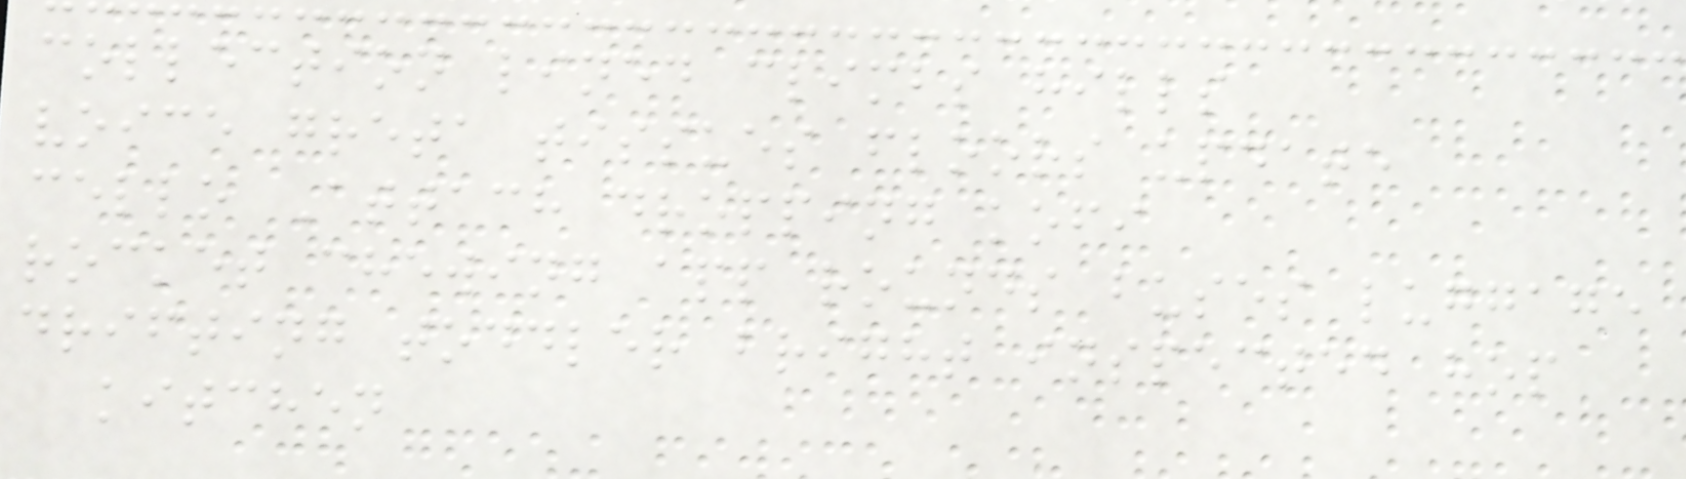collection lined climbs hills
voice greta tissues floors update
cello Attach dropping kofi
rocket chewing app rounds buses luggage
drifting toddler bright inspected hop
kitchen
